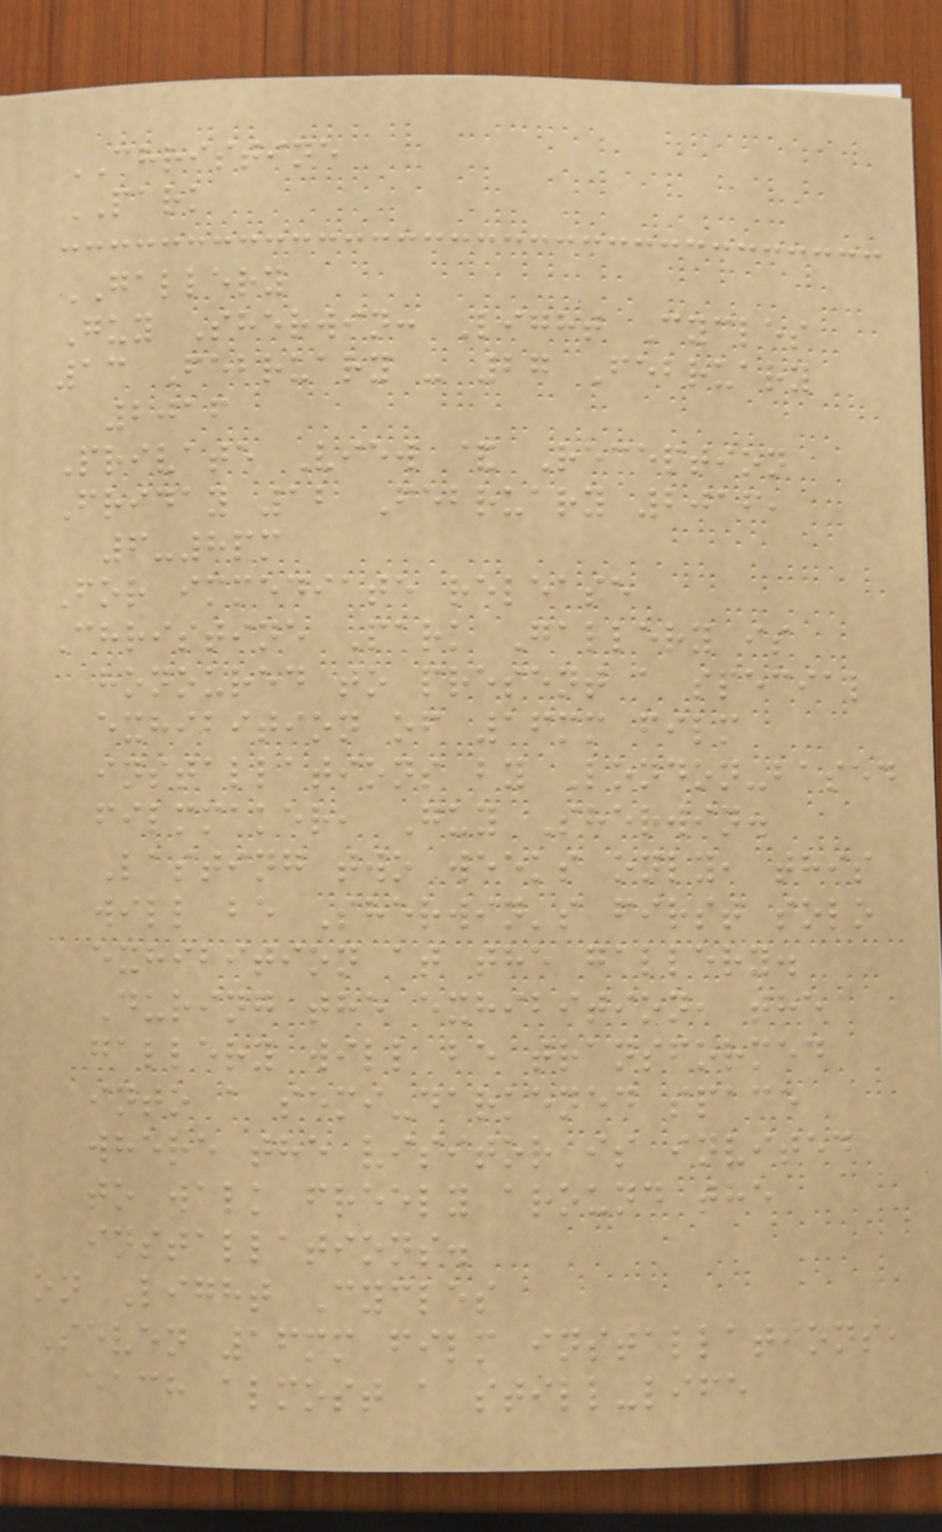CHRISTINE
PARK
GALLERY
Guy Sherwin: Light Cycles
13 February - 27 February
2016
Private View & Reception
Friday 12 February 2016,
6-8pm
For immediate release
Christine Park Gallery is
honoured to present a special
exhibition of 16mm film
installations by London-based
filmmaker, Guy Sherwin.
Lasting two weeks only, this
will be Sherwin's first solo
exhibition at the gallery.
During the exhibition, the
gallery will be transformed
into a semi-darkened space
where the visitor is invited
to walk freely around the
installations.
on Light Cycles
Seven 16mm film installations,
each almost a still-life
